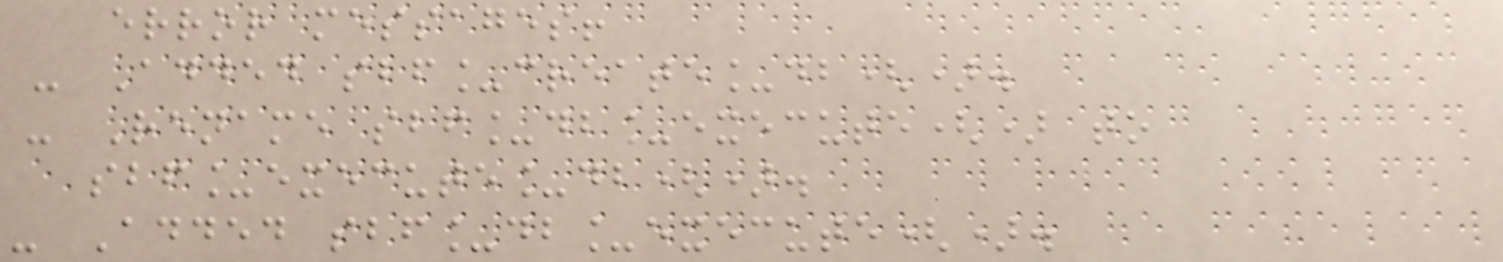error messages!
- Added sbf_create_db().
- Rename sbf_db_execute() to
sbf_execute_db().
- Added sbf_db_execute().
